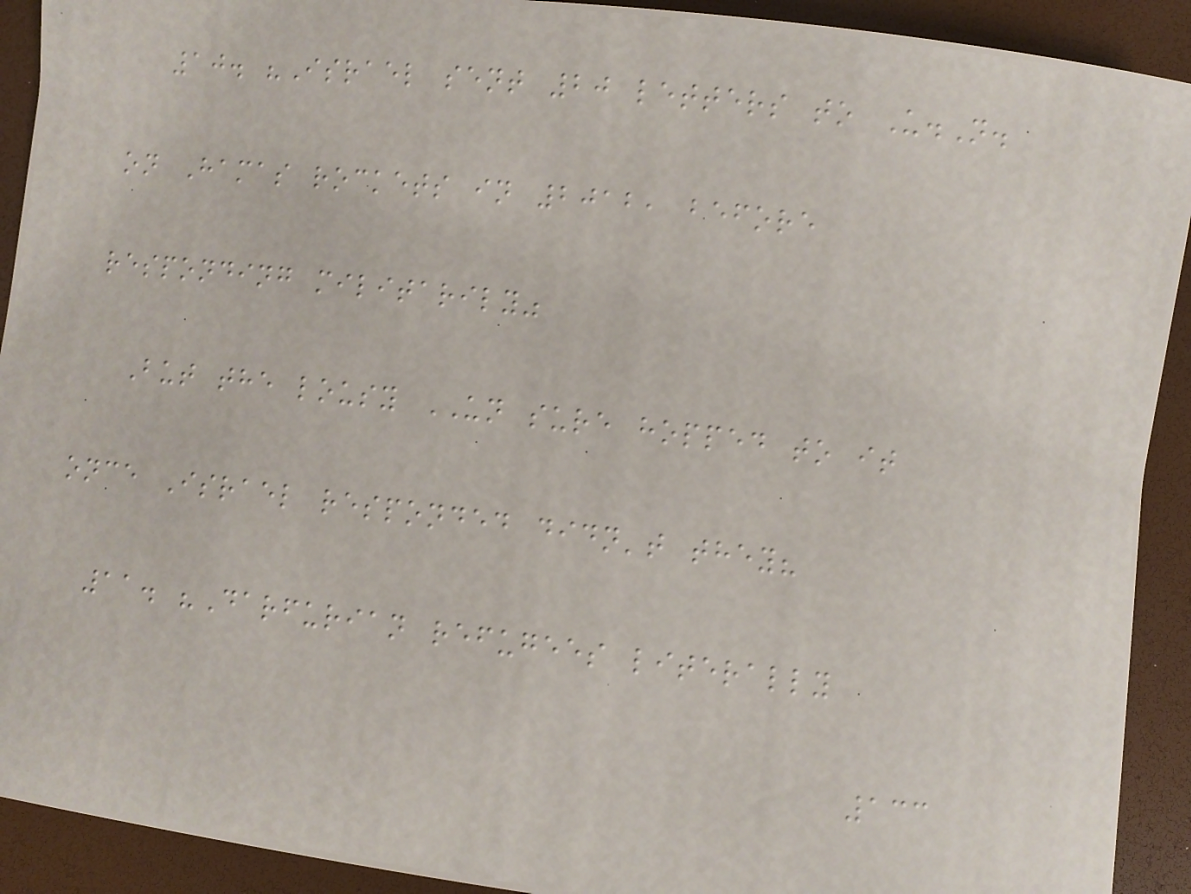10. "Israel sent 20 letters to U.N.
on Hamas rockets in 2012, before
responding militarily"
But the lousy UN sure hopped to it
once Israel responded didn't they?
11. "Darfurian refugees literally
133
